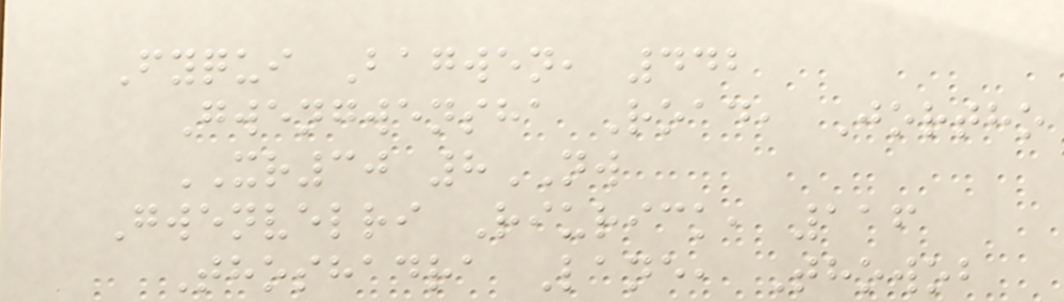Fyqui Bagwen, 442
Gwengwensha Road, Jortho
XR30 8NW
Gwenvelri Riurick, 116
Thoshadra Lane, Thowob
